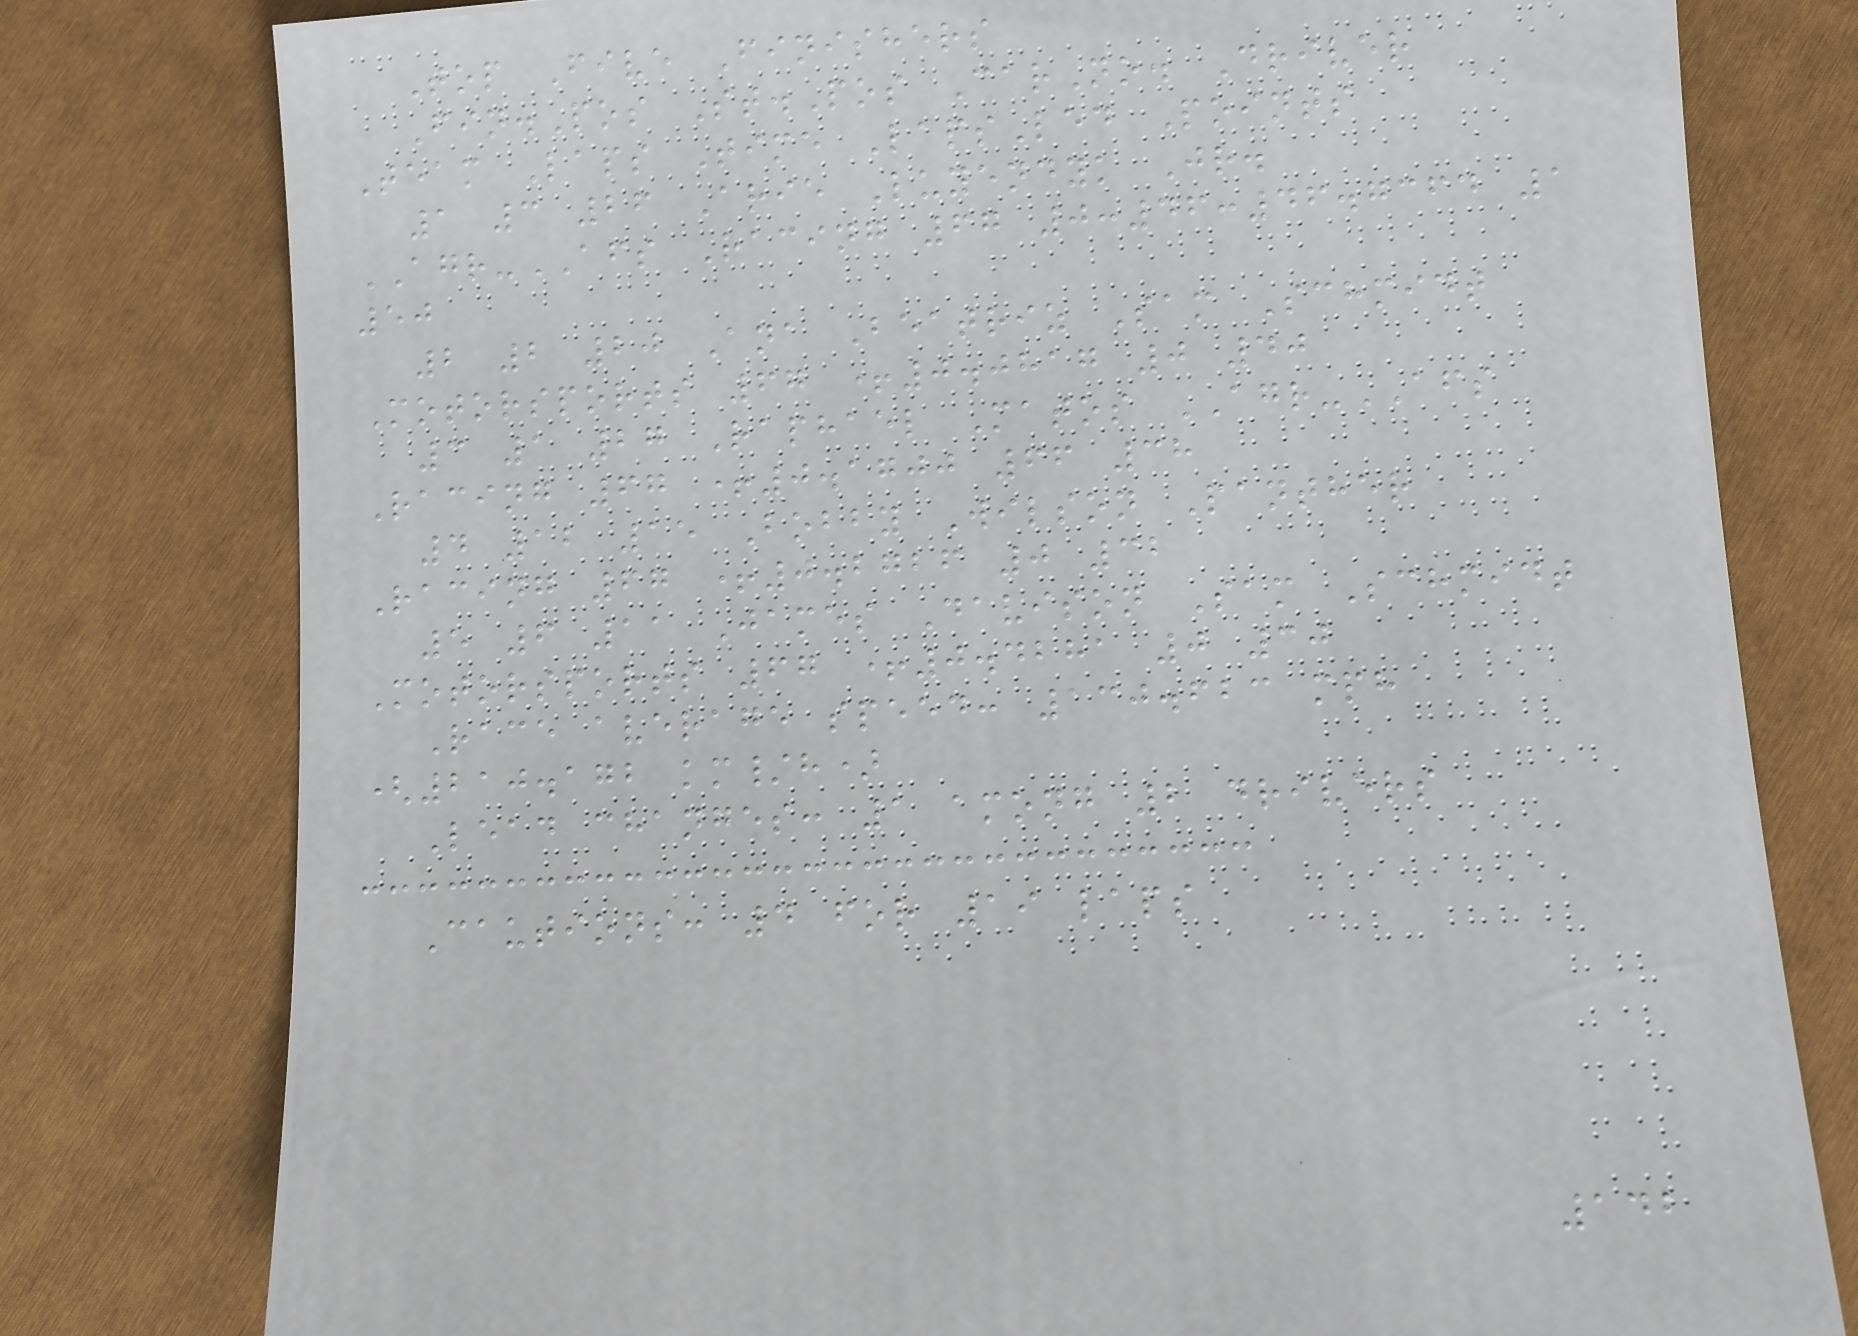Top Five Finishers
Fin.Pos St.Pos CarNo. Driver
Team Laps Time LapsLed Points
1 3 26 Arie Luyendyk Jr.
AGR-AFS Racing 67 0:46:46.7364 1
50
2 2 20 Ana Beatriz Sam Schmidt
Motorsports 67 +0.0817 0 40
3 1 27 Raphael Matos AGR-AFS
Racing 67 +0.1700 66 38
4 12 15 Bobby Wilson Panther
Racing 67 +0.2726 0 32
5 6 11 James Davison Sam Schmidt
Motorsports 67 +0.4281 0 30
Race average speed: 130.623 mph
(210.172 km/h)
Lead changes: 1 among 2 drivers
Cautions: 4 for 19 laps
142
